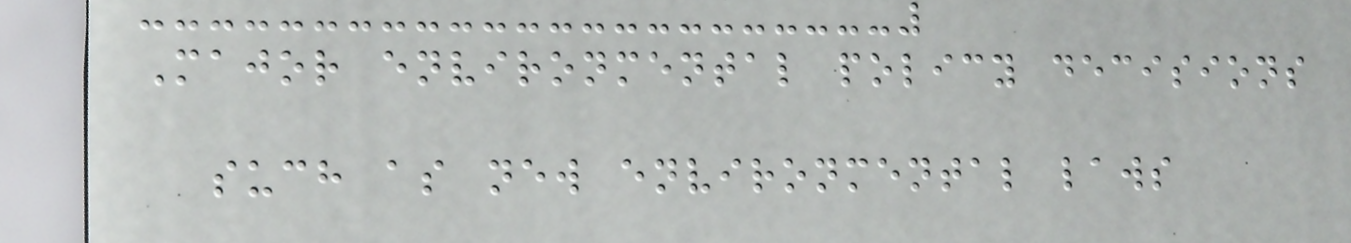Major environmental policy decisions
such as new environmental laws
